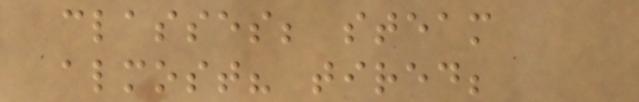classes; steam
almost? tired;
